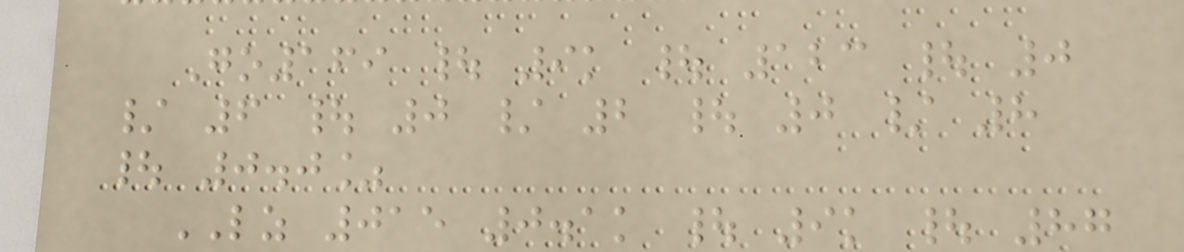Go169 | 9k | 123 | 0
/ 6 | 0 / 2 | 0 / 8
| 0.0%
LZ 015 0.1k | 9k | 87
